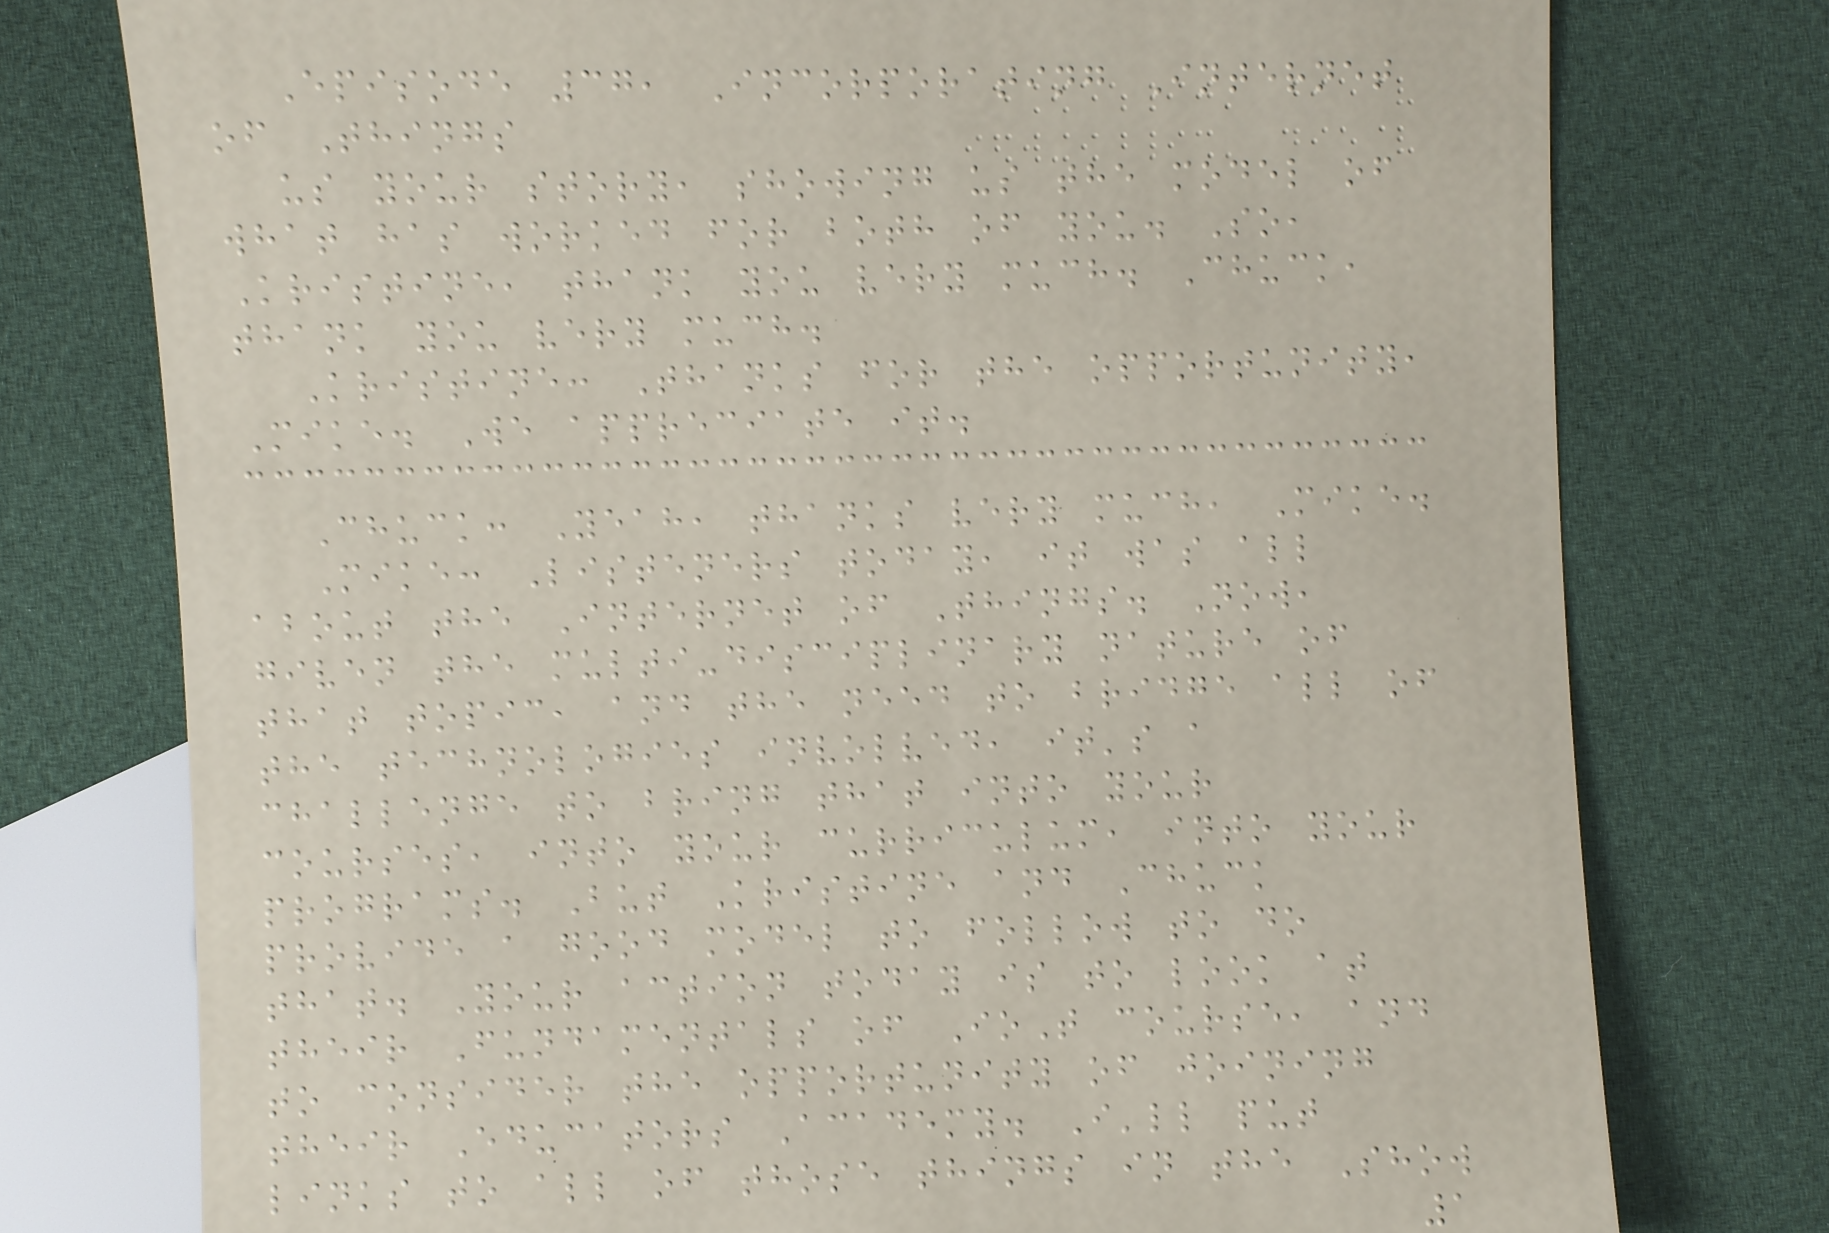Episode 37, Incorporating Internet
of Things
us your story, showing us the model of
what has worked for both of you. So,
Kristine, thank you very much. Chuck,
thank you very much.
Kristine: Thanks for the opportunity,
Mike. We appreciate it.
Chuck: Yeah, thanks very much, Mike.
Mike: Listeners today, it was all
about the Internet of Things. Now,
given the multi-disciplinary nature of
that topic, and the need to bridge all of
the technologies involved, it's a
challenge to bring that into your
courses, into your curriculum, into your
programs. But Kristine and Chuck
provide a good model to follow to do
that. Your action today is to look at
their Fundamentals of IoT course, and
to consider the opportunity of joining
their Educators Academy. I'll put
links to all of those things in the Show
1
